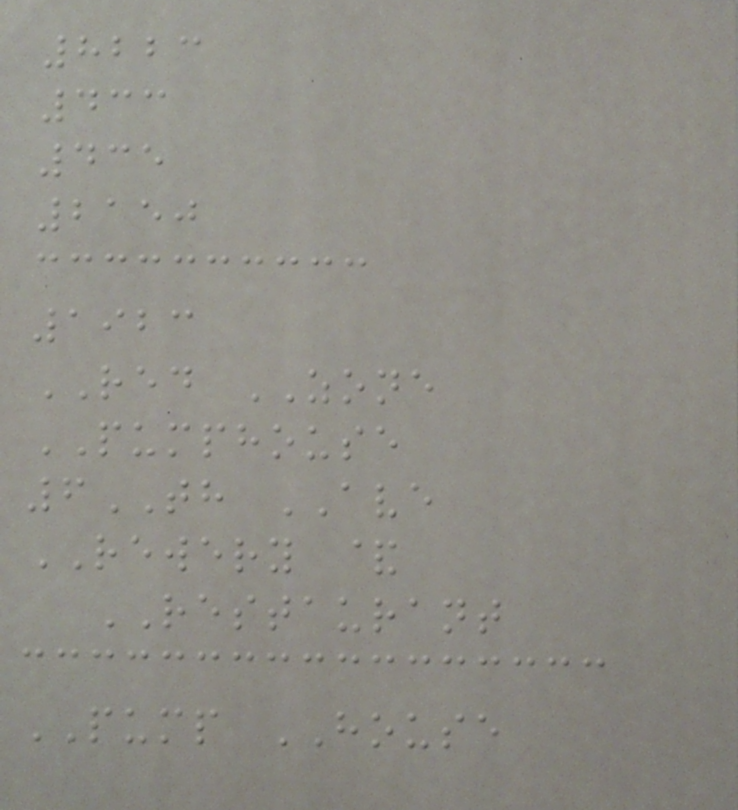8223
433
435
2150
1923
RED ZONE
PUMPHOUSE
6TH AVE
REWERY &
RESTAURANT
PUMP HOUSE
